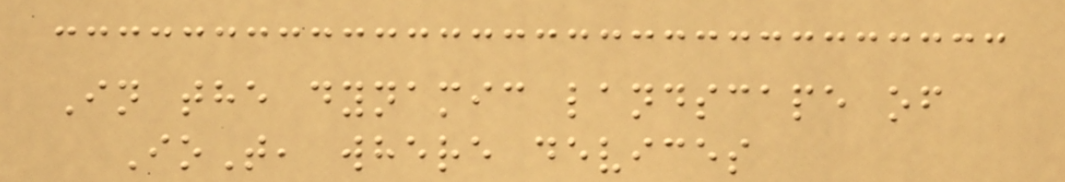In the dynamic landscape of
IoT, where devices
